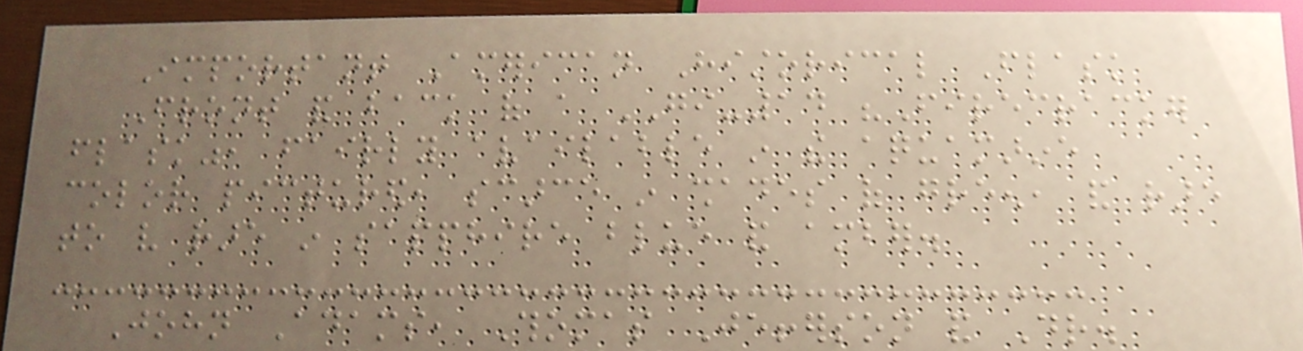Important American Historical Flask
Front and back of a GI-14 "Firecracker
flask", fairly available in the aquamarine
color pictured, scarce in shades of green, and rare
to very rare in sapphire blue and amber.
John Adams, Thomas Jefferson and Dr.
